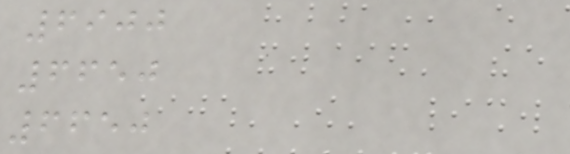6900
6650
6650
